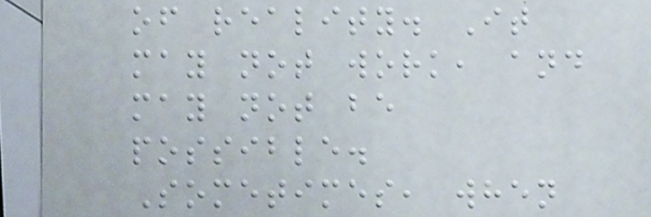of reality. It
may not work, and
may not be
possible.
Sometimes, when
